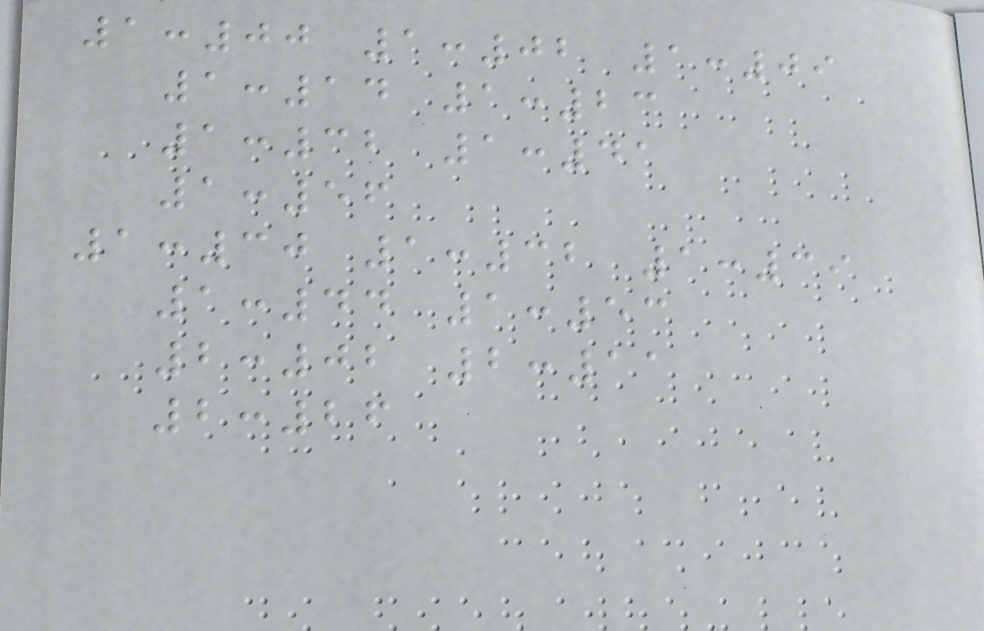1:00 1:02 1:09
1:14 1:23
1:32 1:41
1:56
1:30 1:32 1:39
1:44 1:53
2:02 2:11
2:26
